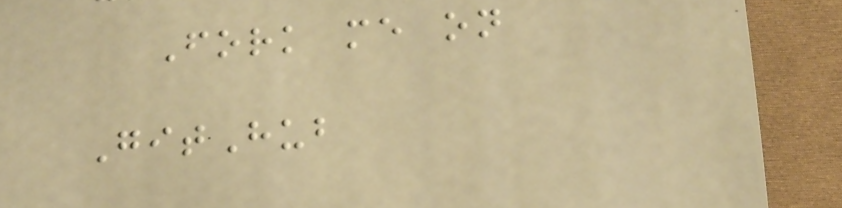Fork me on
GitHub
